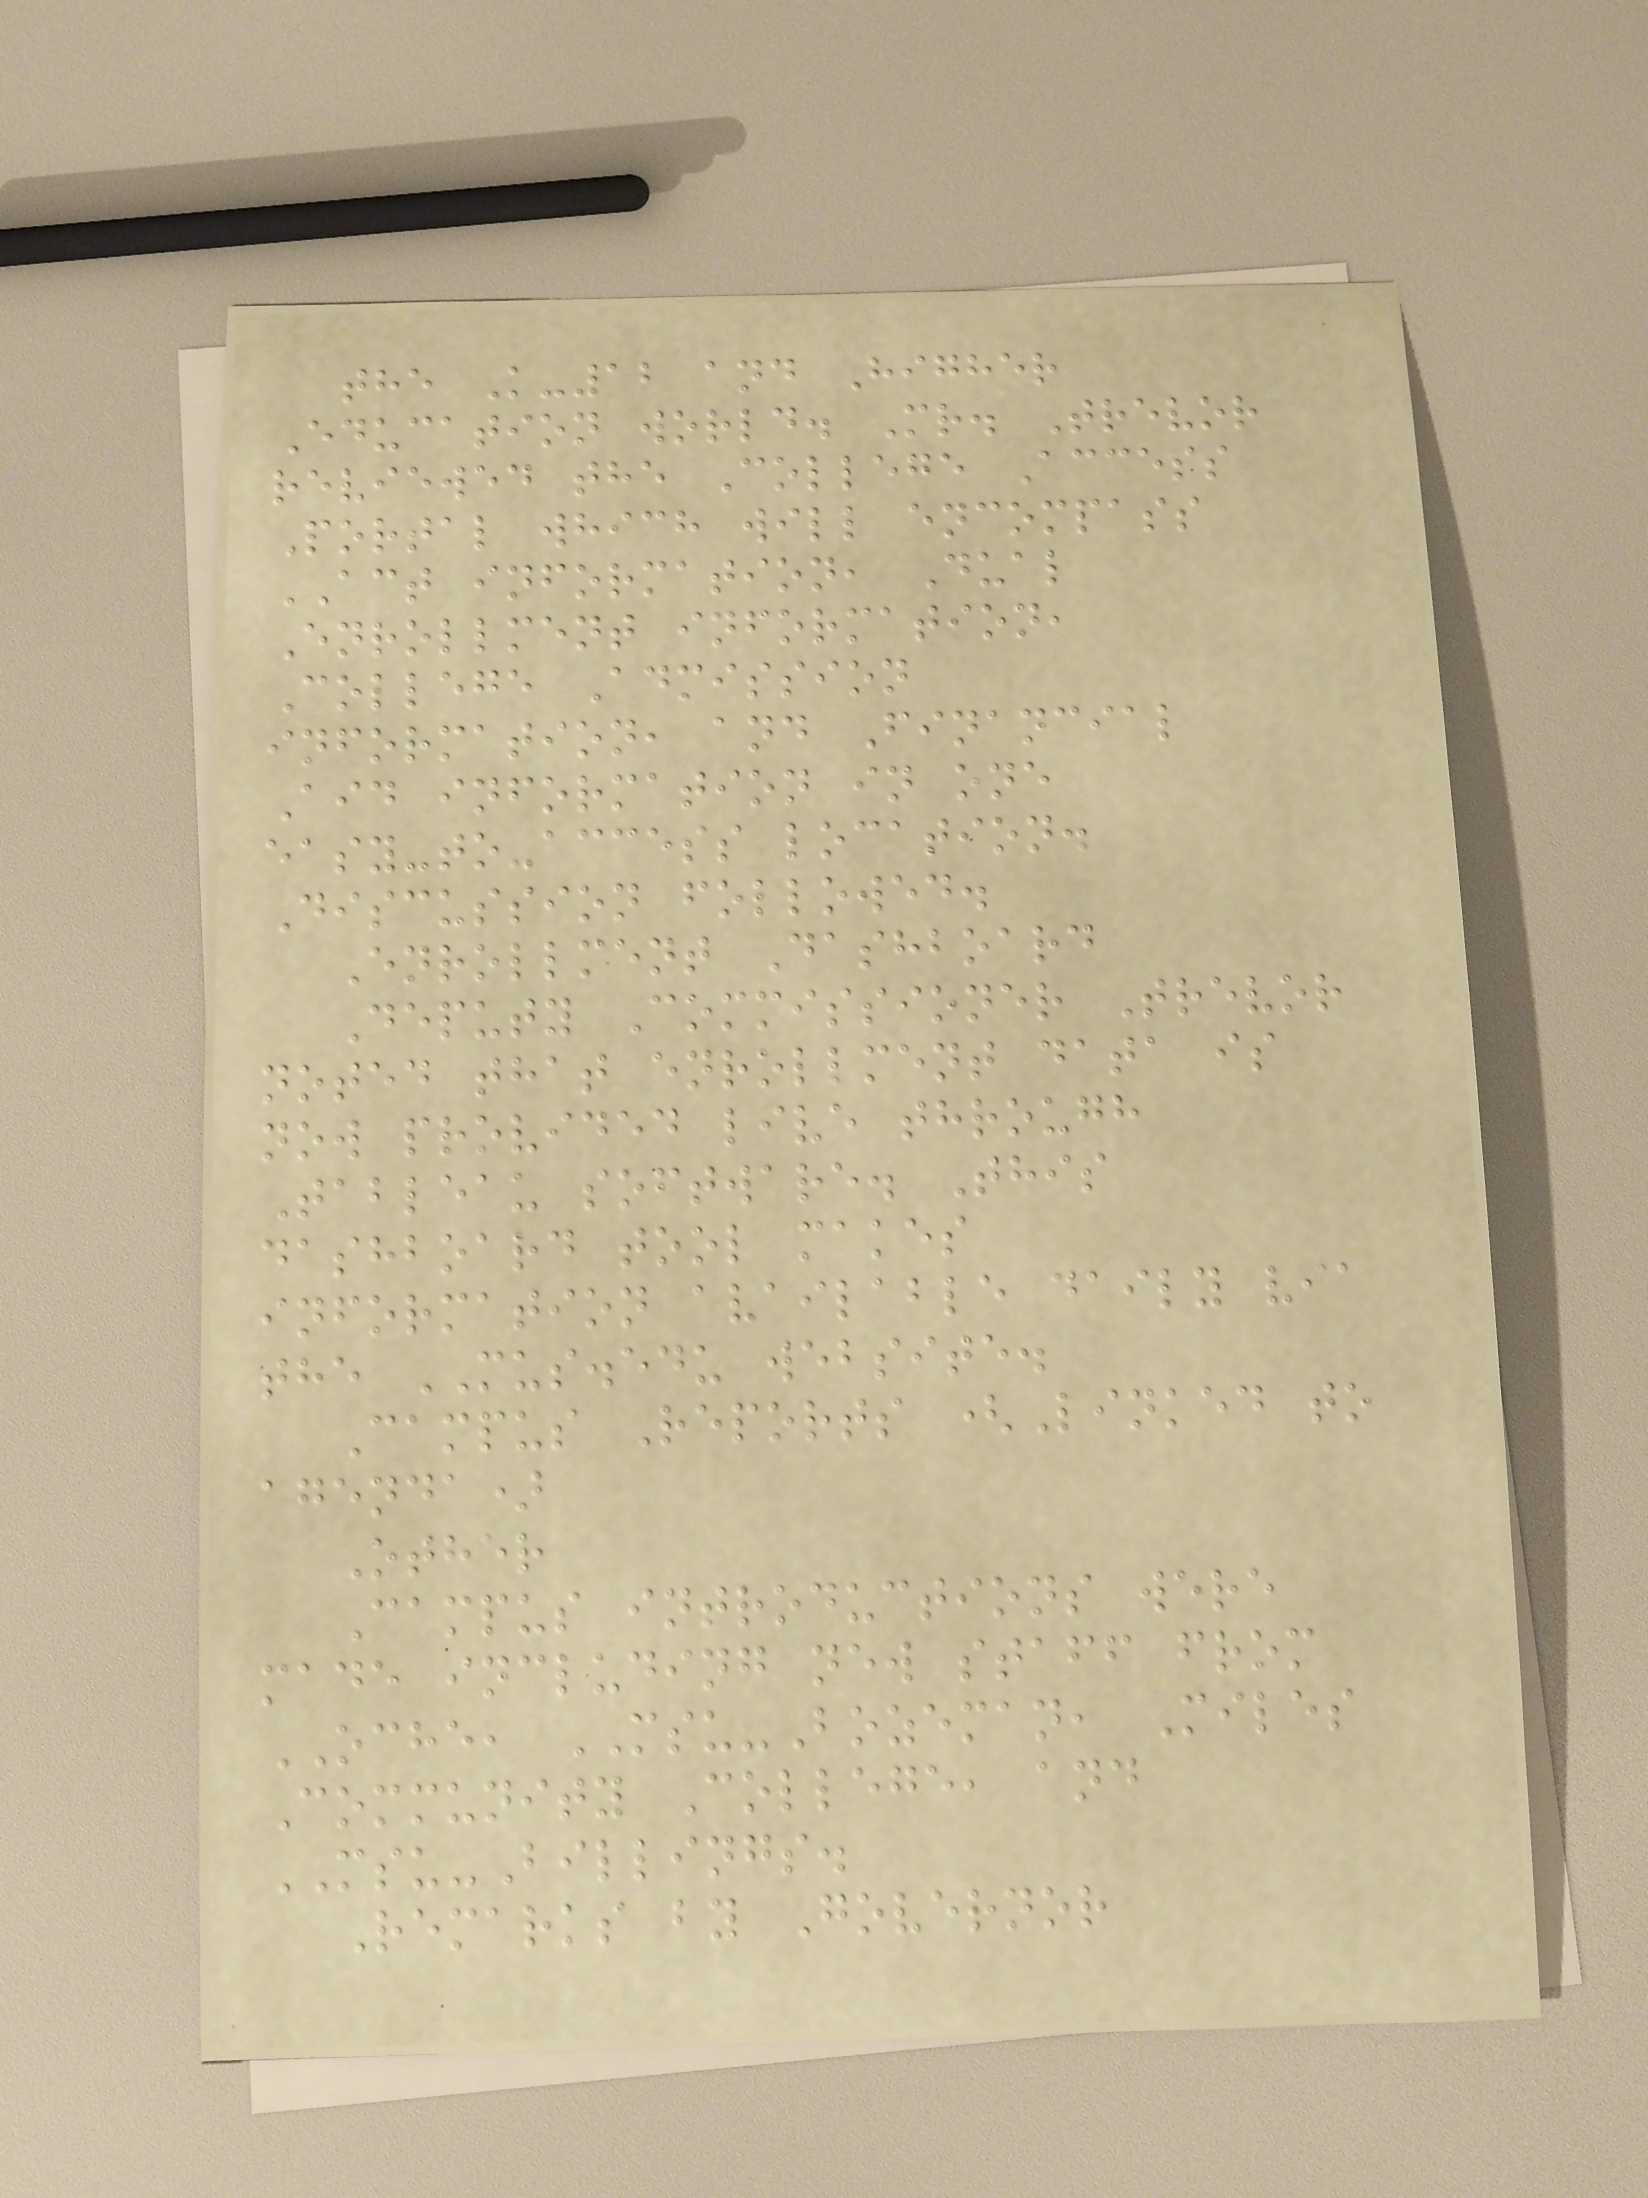the K-12 and Higher
Education world. Mr. Trevor
reviewed the College Access
Portal which will encompass
ACT information, Dual
Enrollment information,
College Admission
information, and Financial
Aid information in one
easy-to-access location.
Discussion followed.
Enrollment Dashboard
Deputy Commissioner Trevor
noted that enrollment data is
now provided live through
Tableau software. This
dashboard tool makes
information available daily via
the MUS.edu website.
Campus Reports (Linked to
agenda)
Other
Campus introductions were
made including new staff from
OCHE, MSU-Bozeman, Miles
Community College, and
MSU-Billings.
Remarks by Governor
